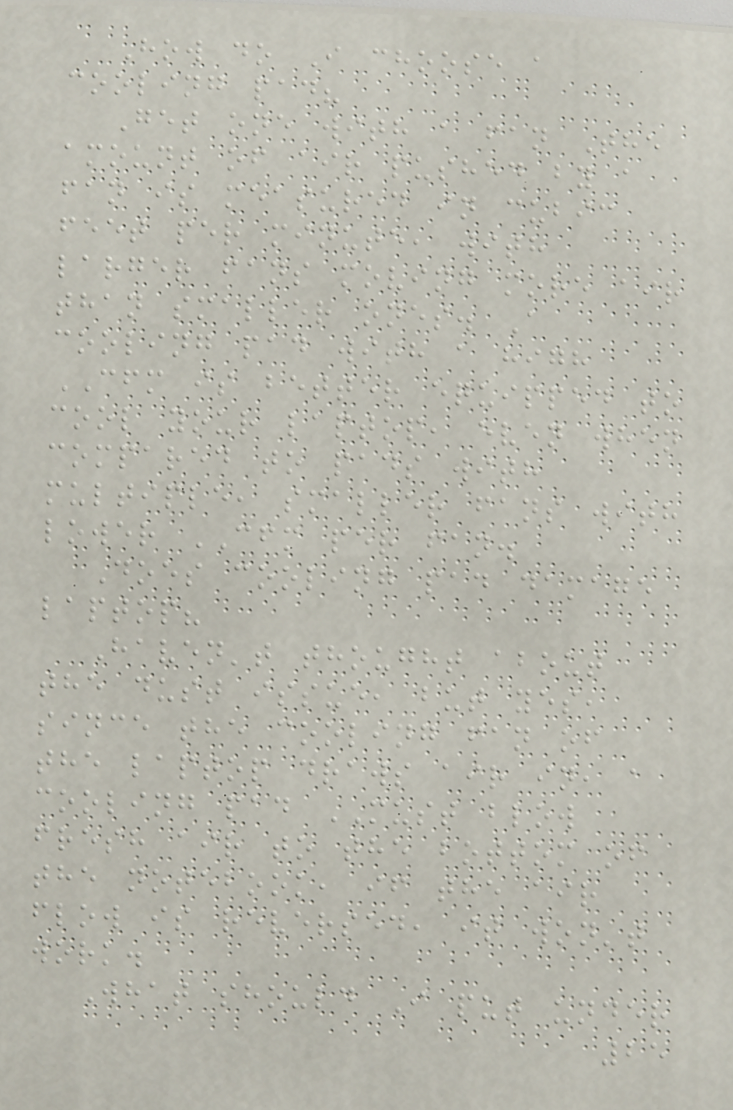How do I choose a
cooling pad?
Get one with a fan The
amount of air pushed by a
fan is measured in cubic
feet per minute, with
larger fans moving more air
than smaller ones. A
cooling pad with a high
CFM is better equipped to
cool your laptop, even when
compared to pads with
multiple, smaller fans with
lower CFM per fan.
Does cooling pad damage
laptop?
Haven't thought about
the dust issue, but yes,
since the cooling fan of
the laptop draws air in, a
cooling pad MUST blow
fresh air to the bottom of
the notebook, if the air
flow is reversed, it won't
work.
What should I put under
25
